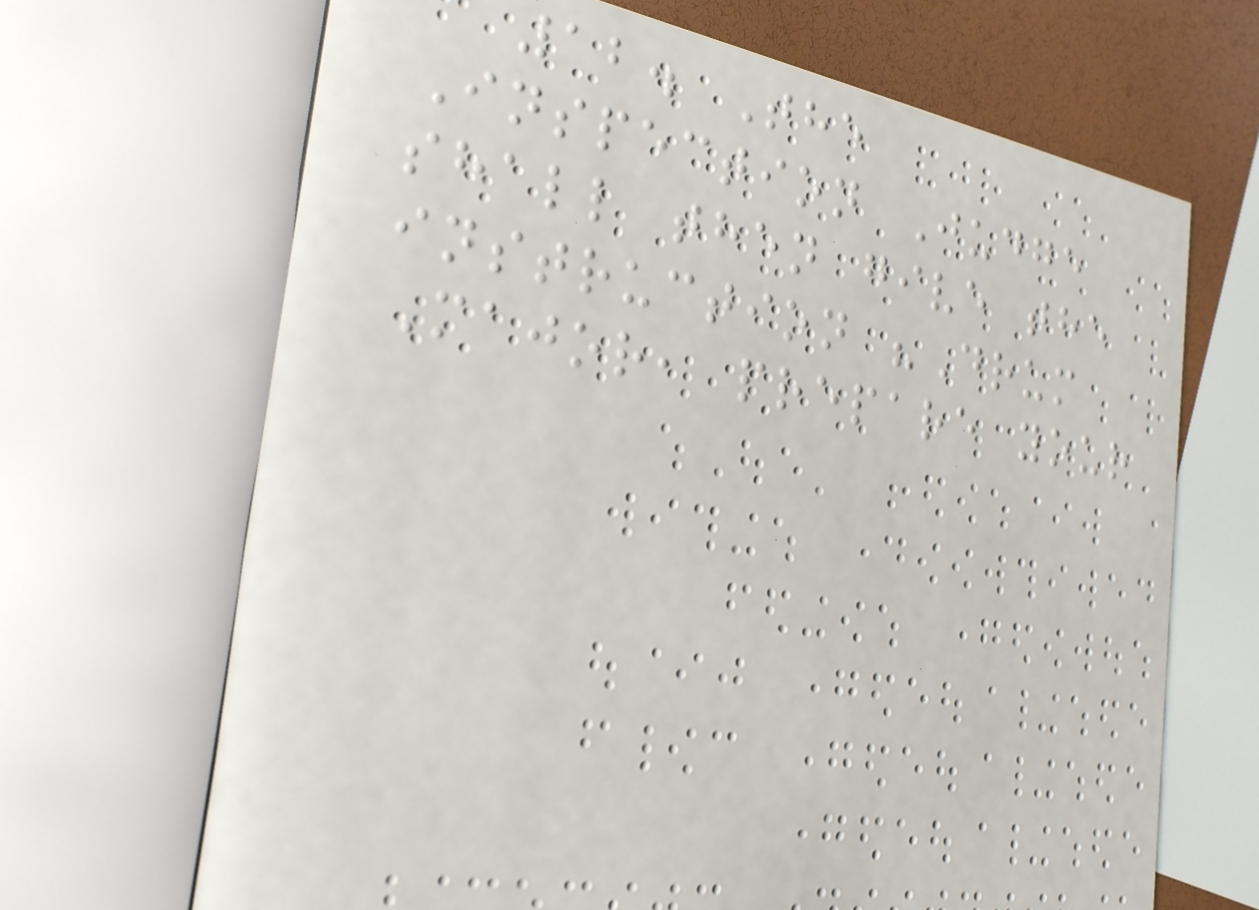12. The
Inspection Judge
shall then give the
instruction "Drum
Major, prepare your
